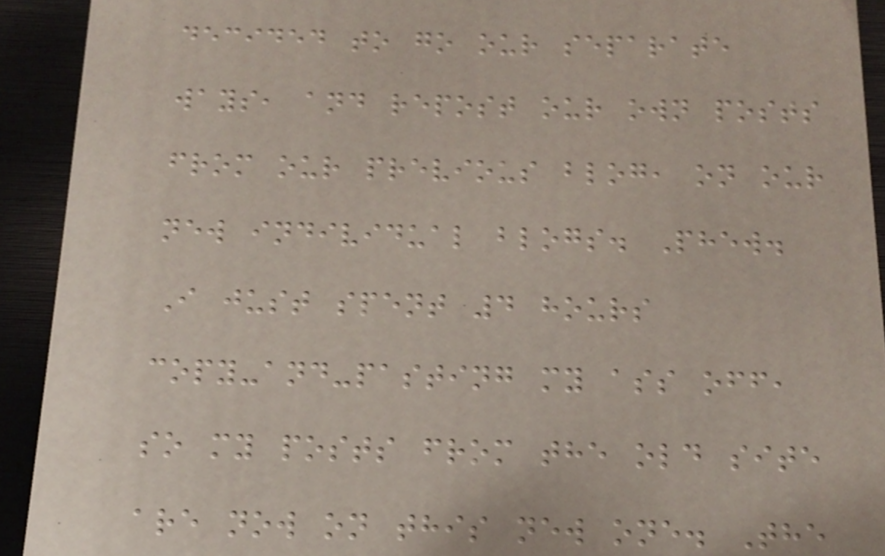decided to go our separate
ways, and repost our own posts
from our previous blog, on our
new individual blogs. Phew.
I just spent 4 hours
copy-and-pasting my ass off,
so my posts from the old site
are now on this new one. The
